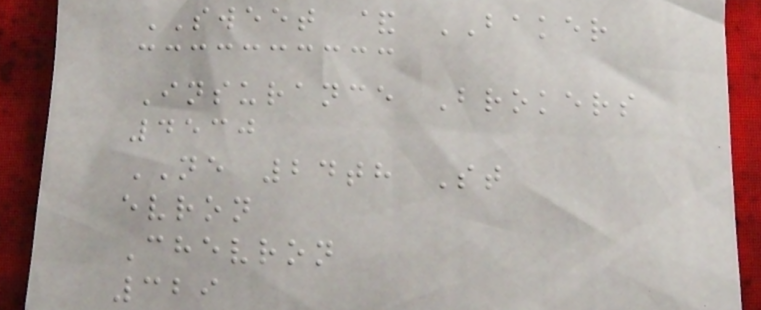SWEET & BAKER
Insurance Brokers
4530
NE 24th St
evron
Chevron
329
